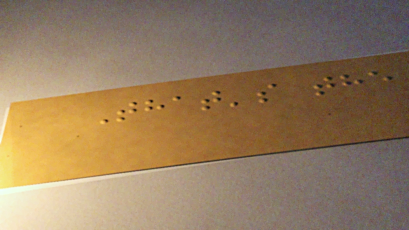That's the
